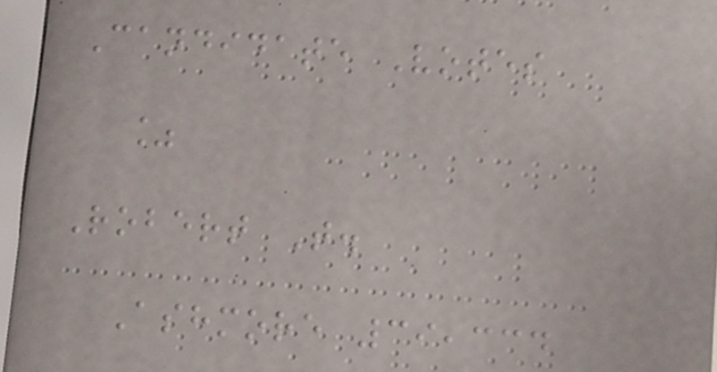Candidate Votes
%
Robert T.
Ashmore 39,334
